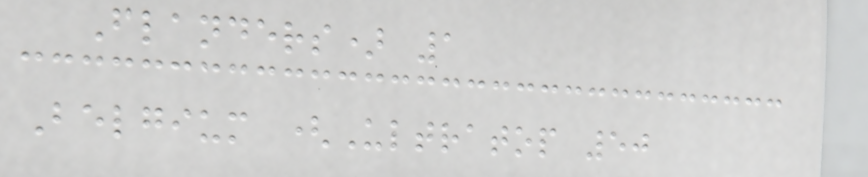Flanders) 1
Belgium (Ultratop 50
